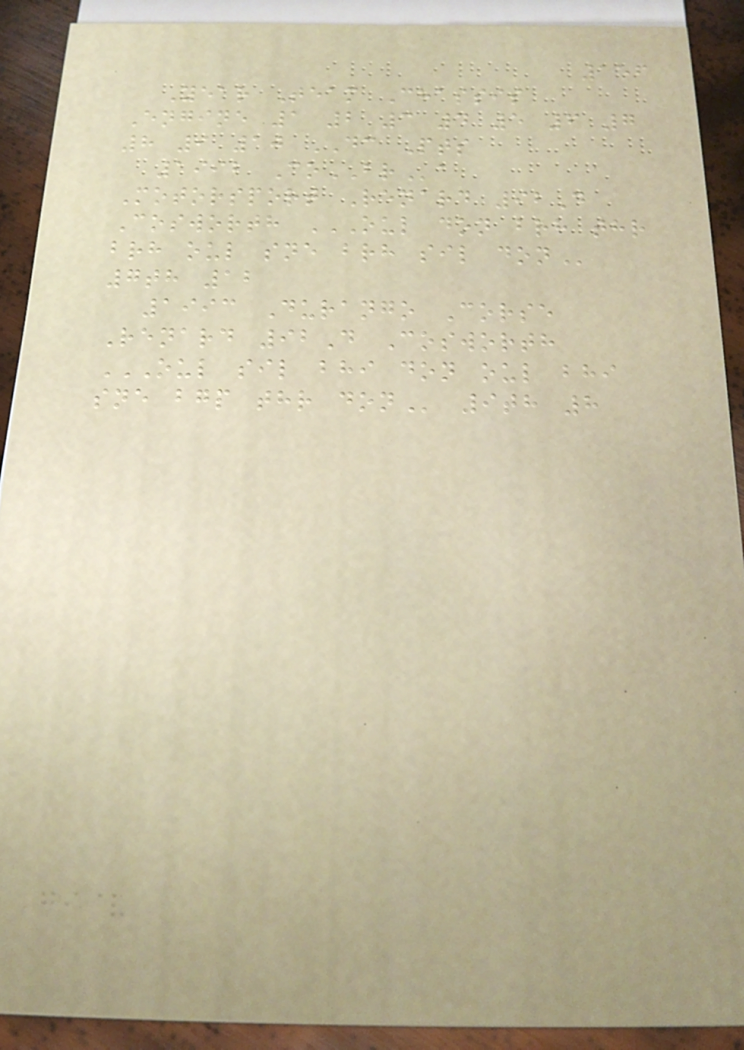156
Year Team Chassis
Engine 1 2 3 4 5 6 7
8 9 10 DC Pts
1992 CoBRa
Motorsport Renard 92D
Cosworth OUL DON BRH THR
BRH OUL SNE BRH SIL DON
7th 12
1993 Durango Corse
Renard 92D Cosworth
OUL SIL BHI DON OUL BHI
SNE BGP THR DON 9th 8
